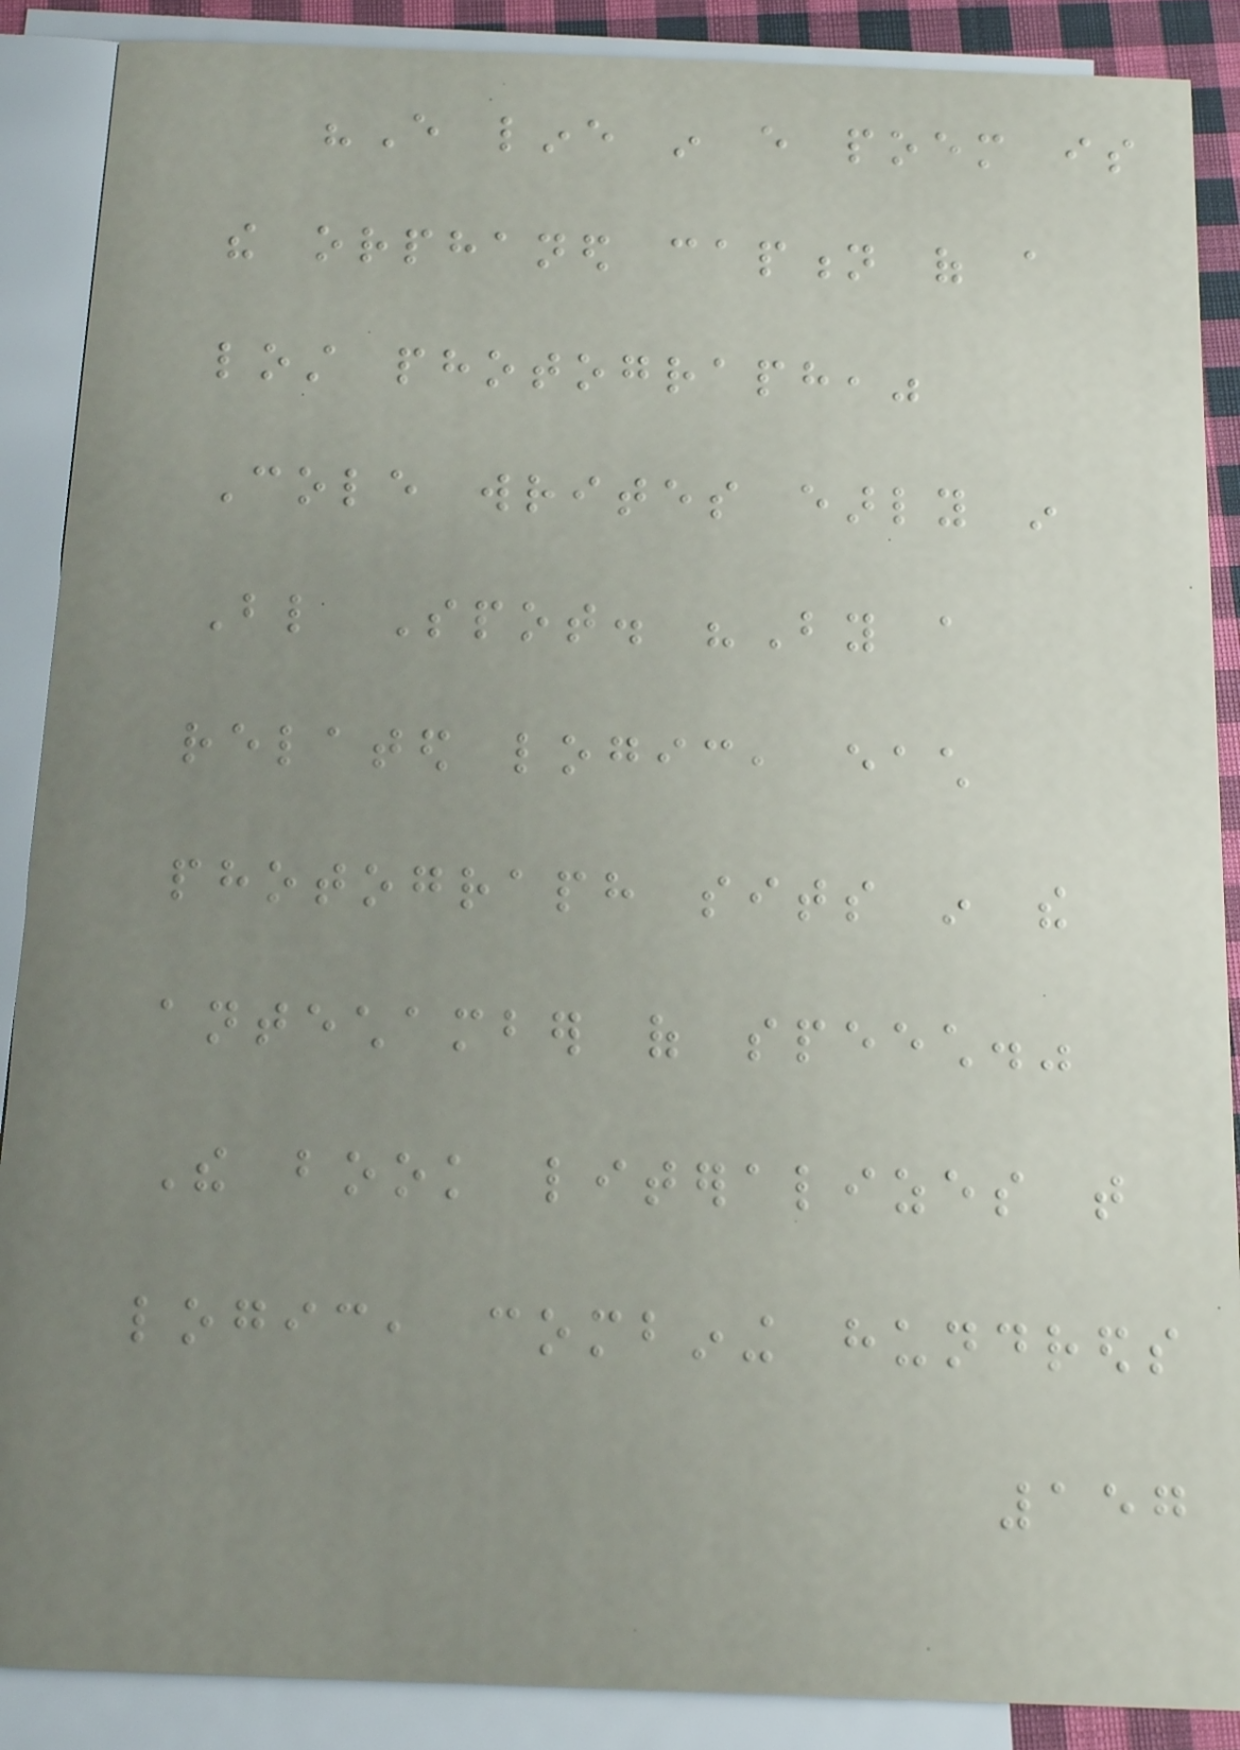"Every line in every poem is
the orphaned caption of a
lost photograph,"
Cole writes early in
Blind Spot. "By a
related logic, each
photograph sits in the
antechamber of speech."
The book literalizes that
logic, combining hundreds
157
